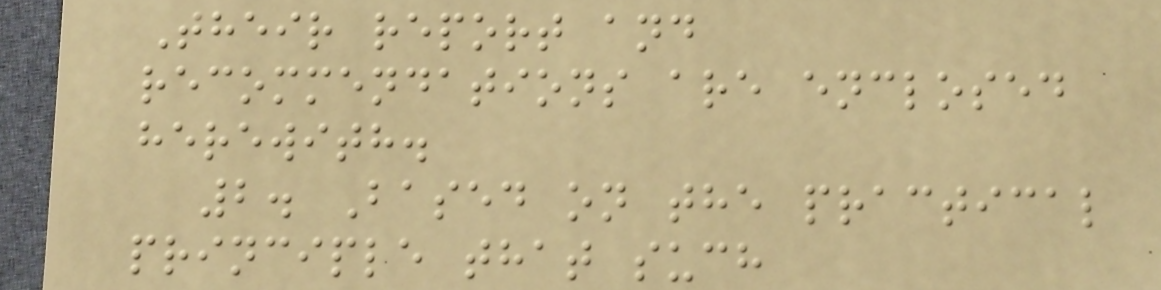Their report and
recommendations are enclosed
herewith.
2. Based on the practical
principle that such
